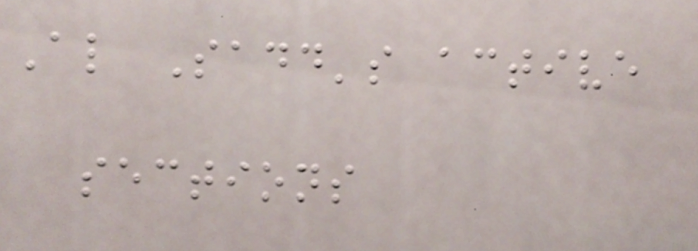Al Sadd's active
sections
